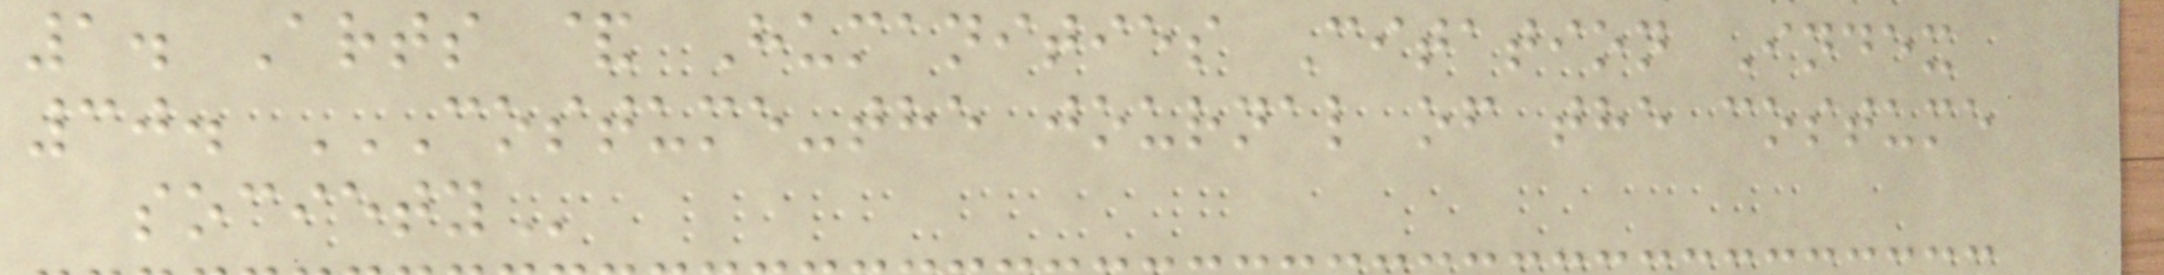1. Arts & Humanities Citation Index
30. COSTUME-THE JOURNAL OF THE COSTUME
SOCIETY
